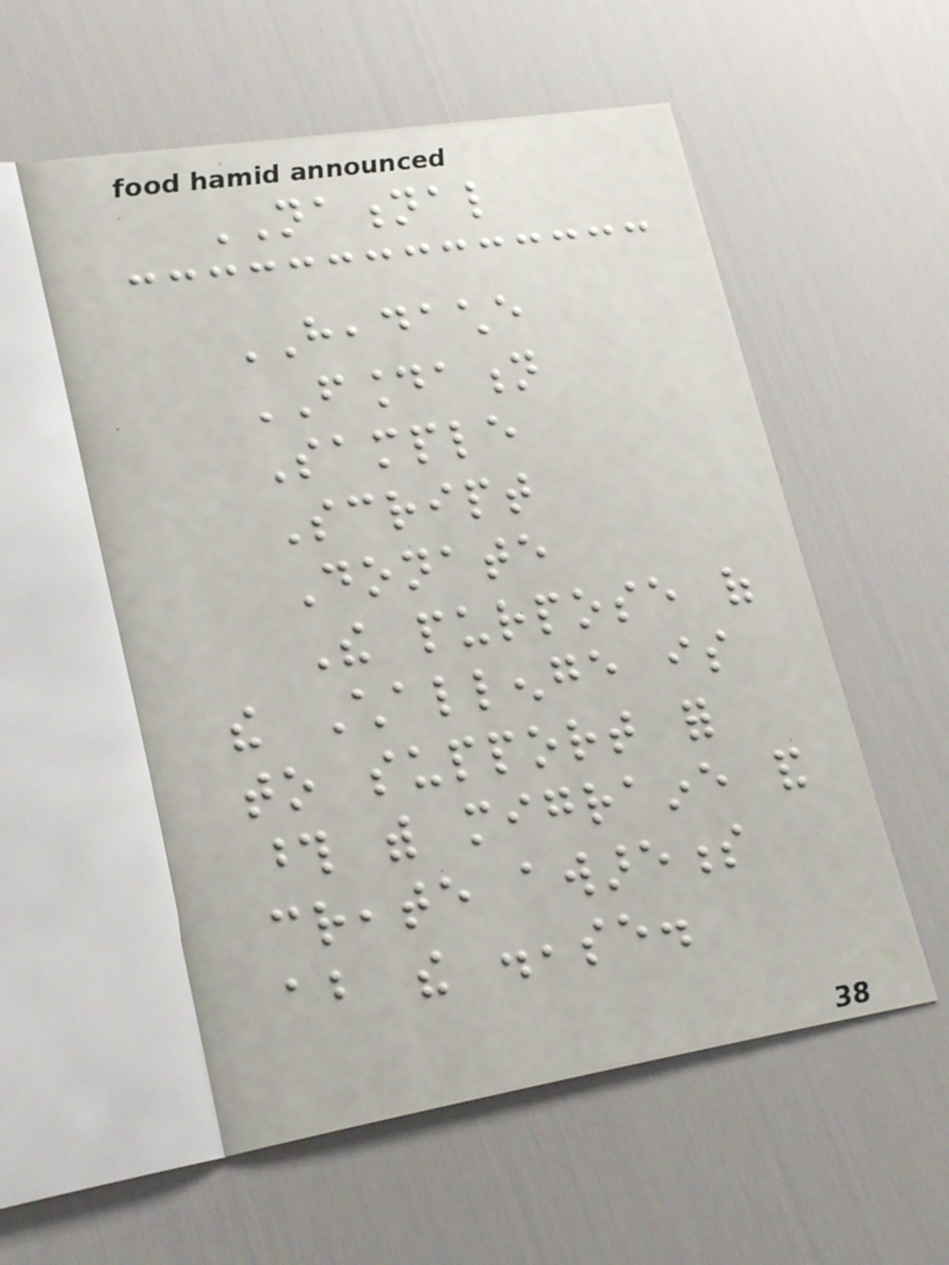NATIONAL
HEADACHE
FOUNDATION
Sample
Script
Donate
The purpose of
the Challenge is
to support for
those with migraine and
create awareness
about the disease.
